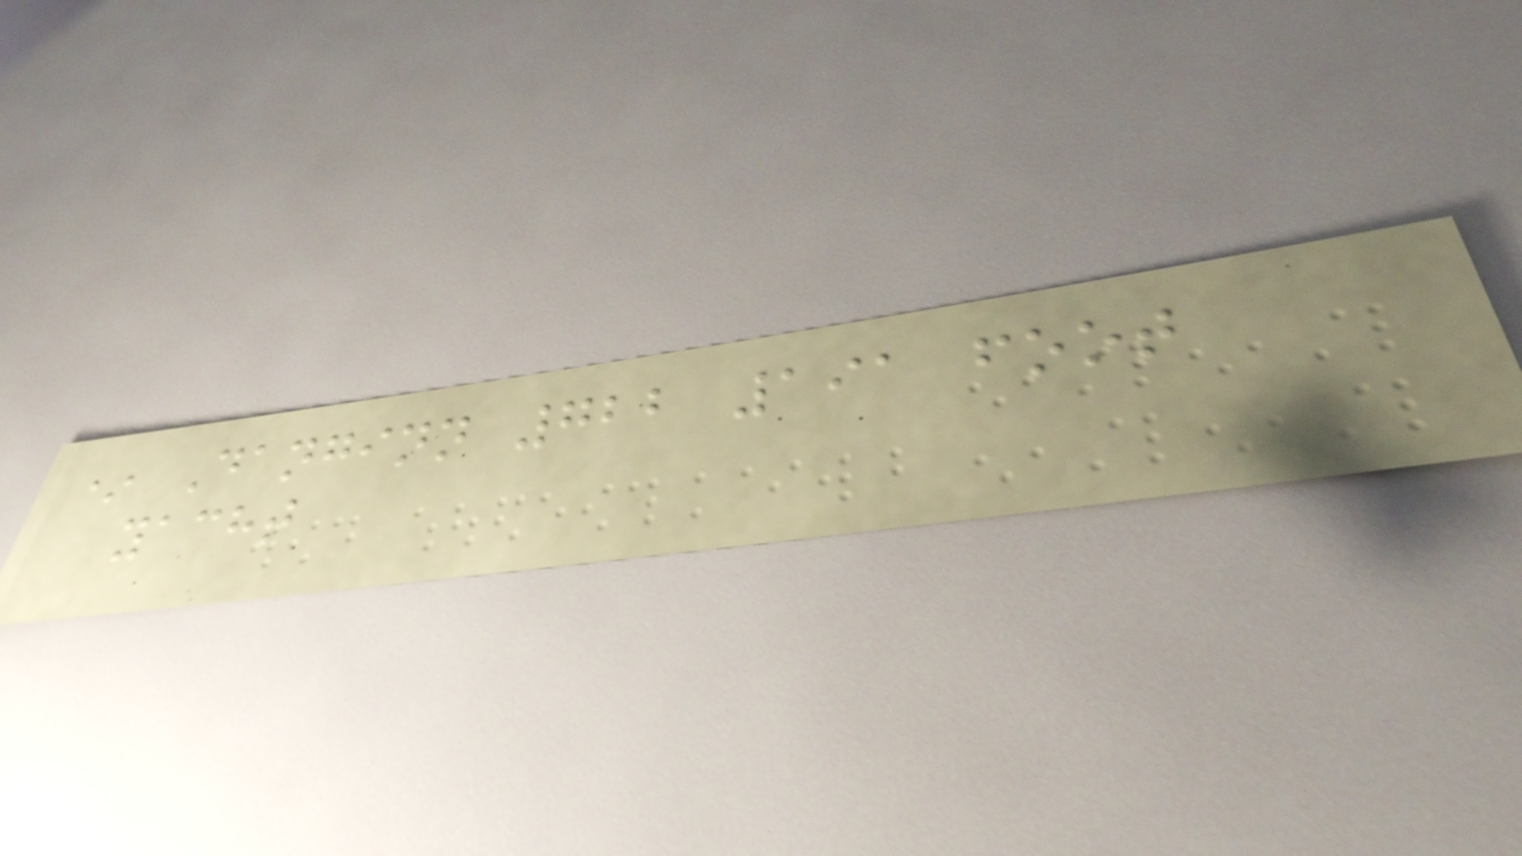* Danginn 722 191 foot
yacht
